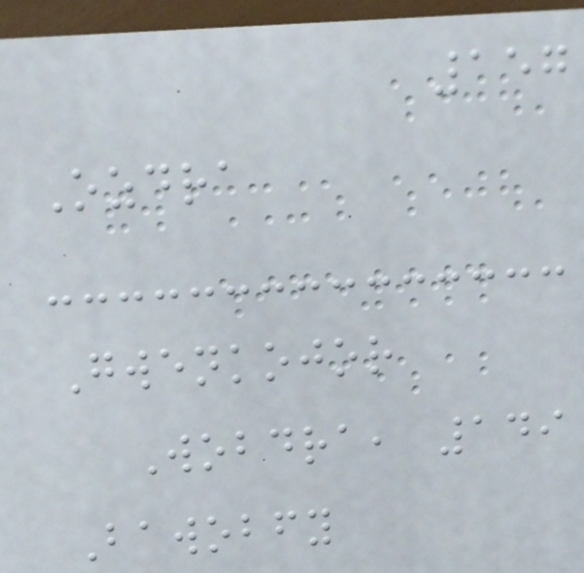157
Ozdra
Gwenkojor
Wobdra, 149
Bawobfy
